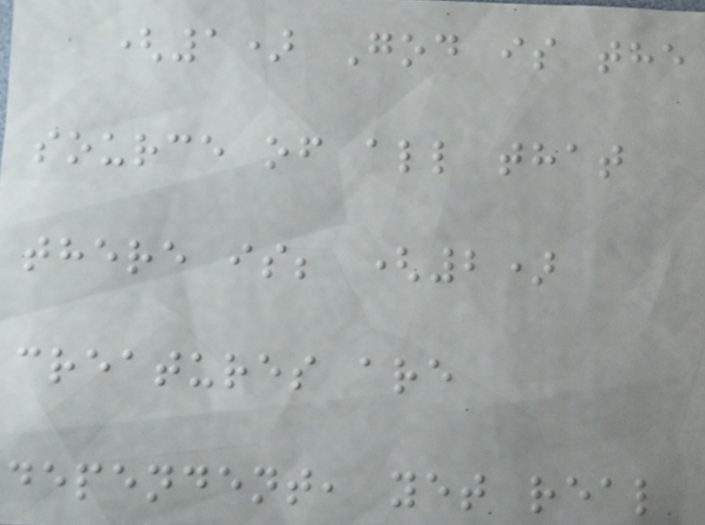(1) God is the
source of all that
there is; (2)
creatures are
dependent, yet real
